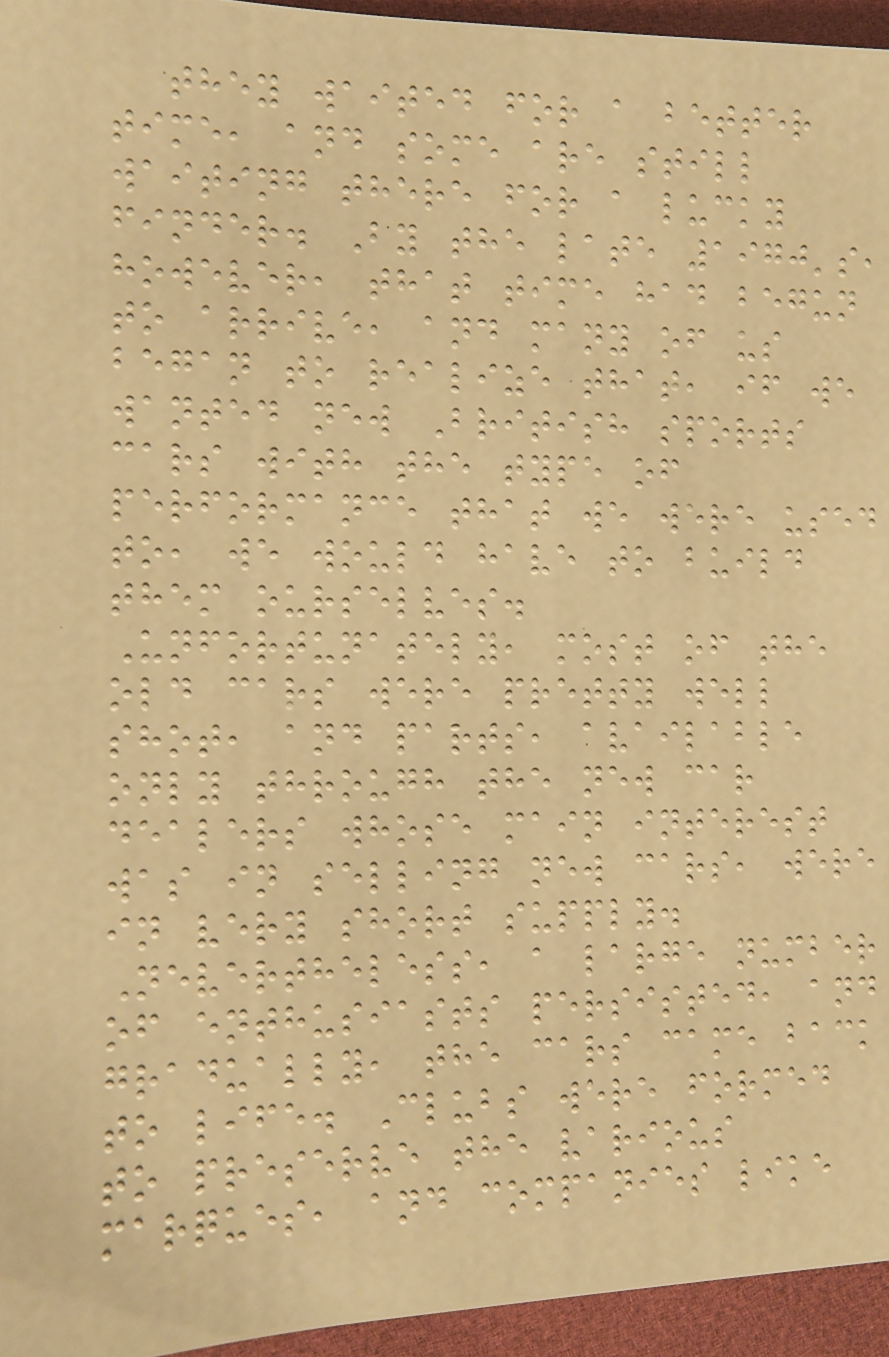they waited for a better
time, and some are still
waiting there for a lucky
finder. By the late 1970's,
however, that time had begun
to arrive, and many of us
began to realize that, if we
wanted new British sports
cars with the type of
performance that we were used
to, we would have to build
them ourselves.
Unfortunately, most of the
old cars were pretty well
shot, and parts, available
only through the new car
dealers whose main interest
was in selling new cars, were
in very short supply.
Nevertheless, a large number
of enthusiasts persisted, and
gradually, the cars came back
to life. Clubs were formed
to preserve the various
marques, and companies like
